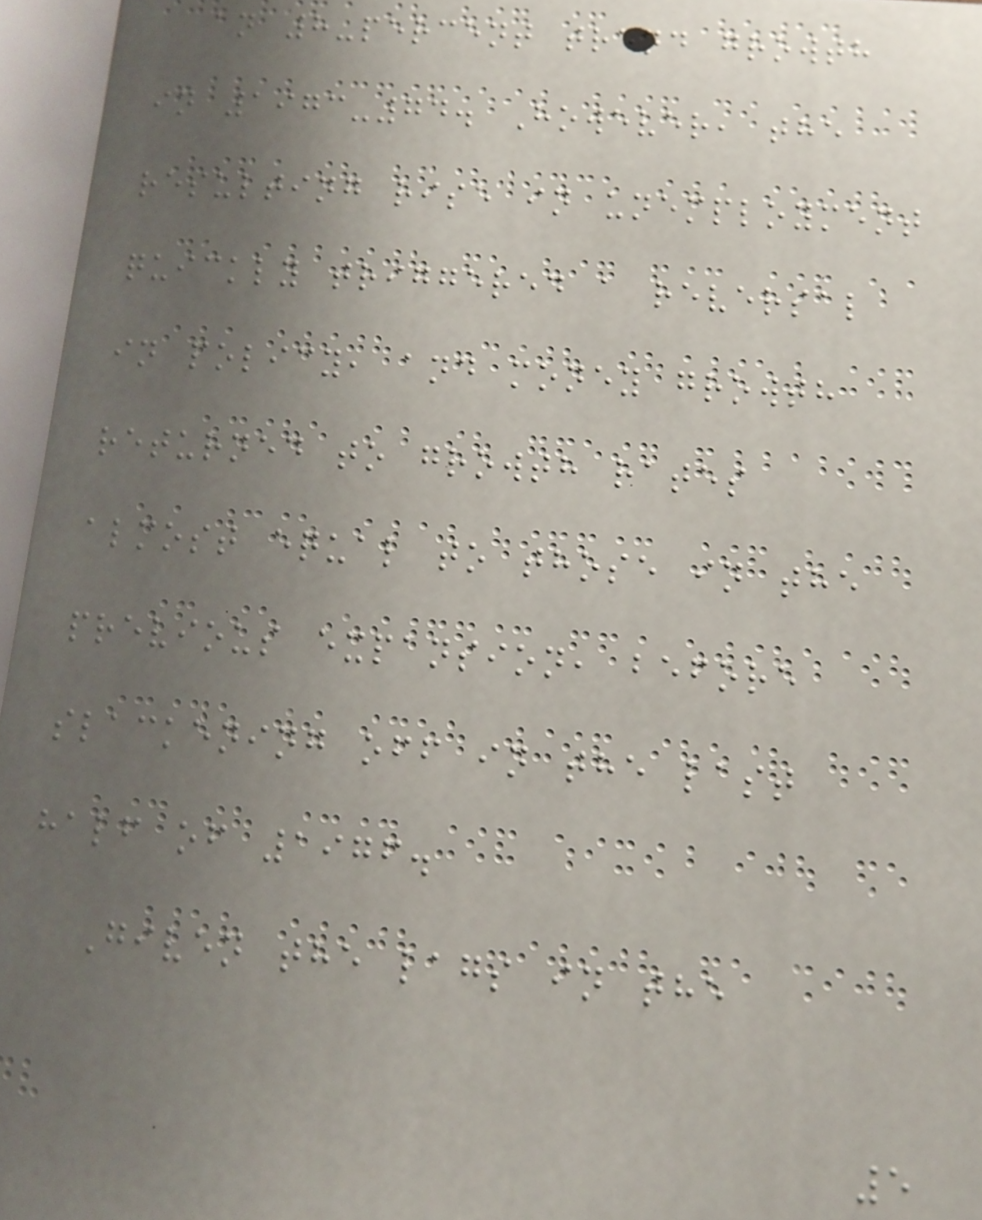an 8-percent trend growth
in 1973-74. However, the
resulting rise in unemployment
quickly triggered a reversal
in policy, and money growth
returned to growth rates
almost equal to those in the
previous expansion, before
slackening off in the last
half of 1976.
Given the lags in the
5
